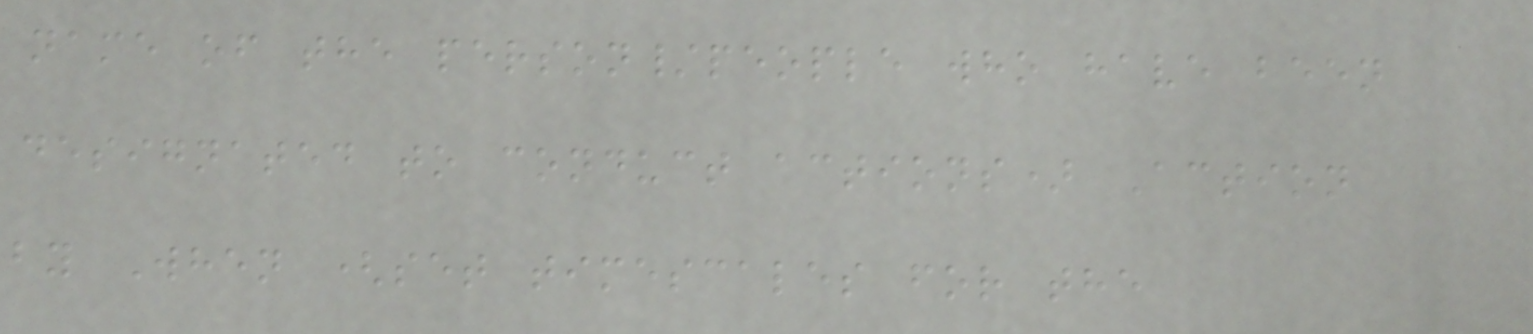name of the person/people who have been
designated to conduct actions) Action
by When (set timescales for the
